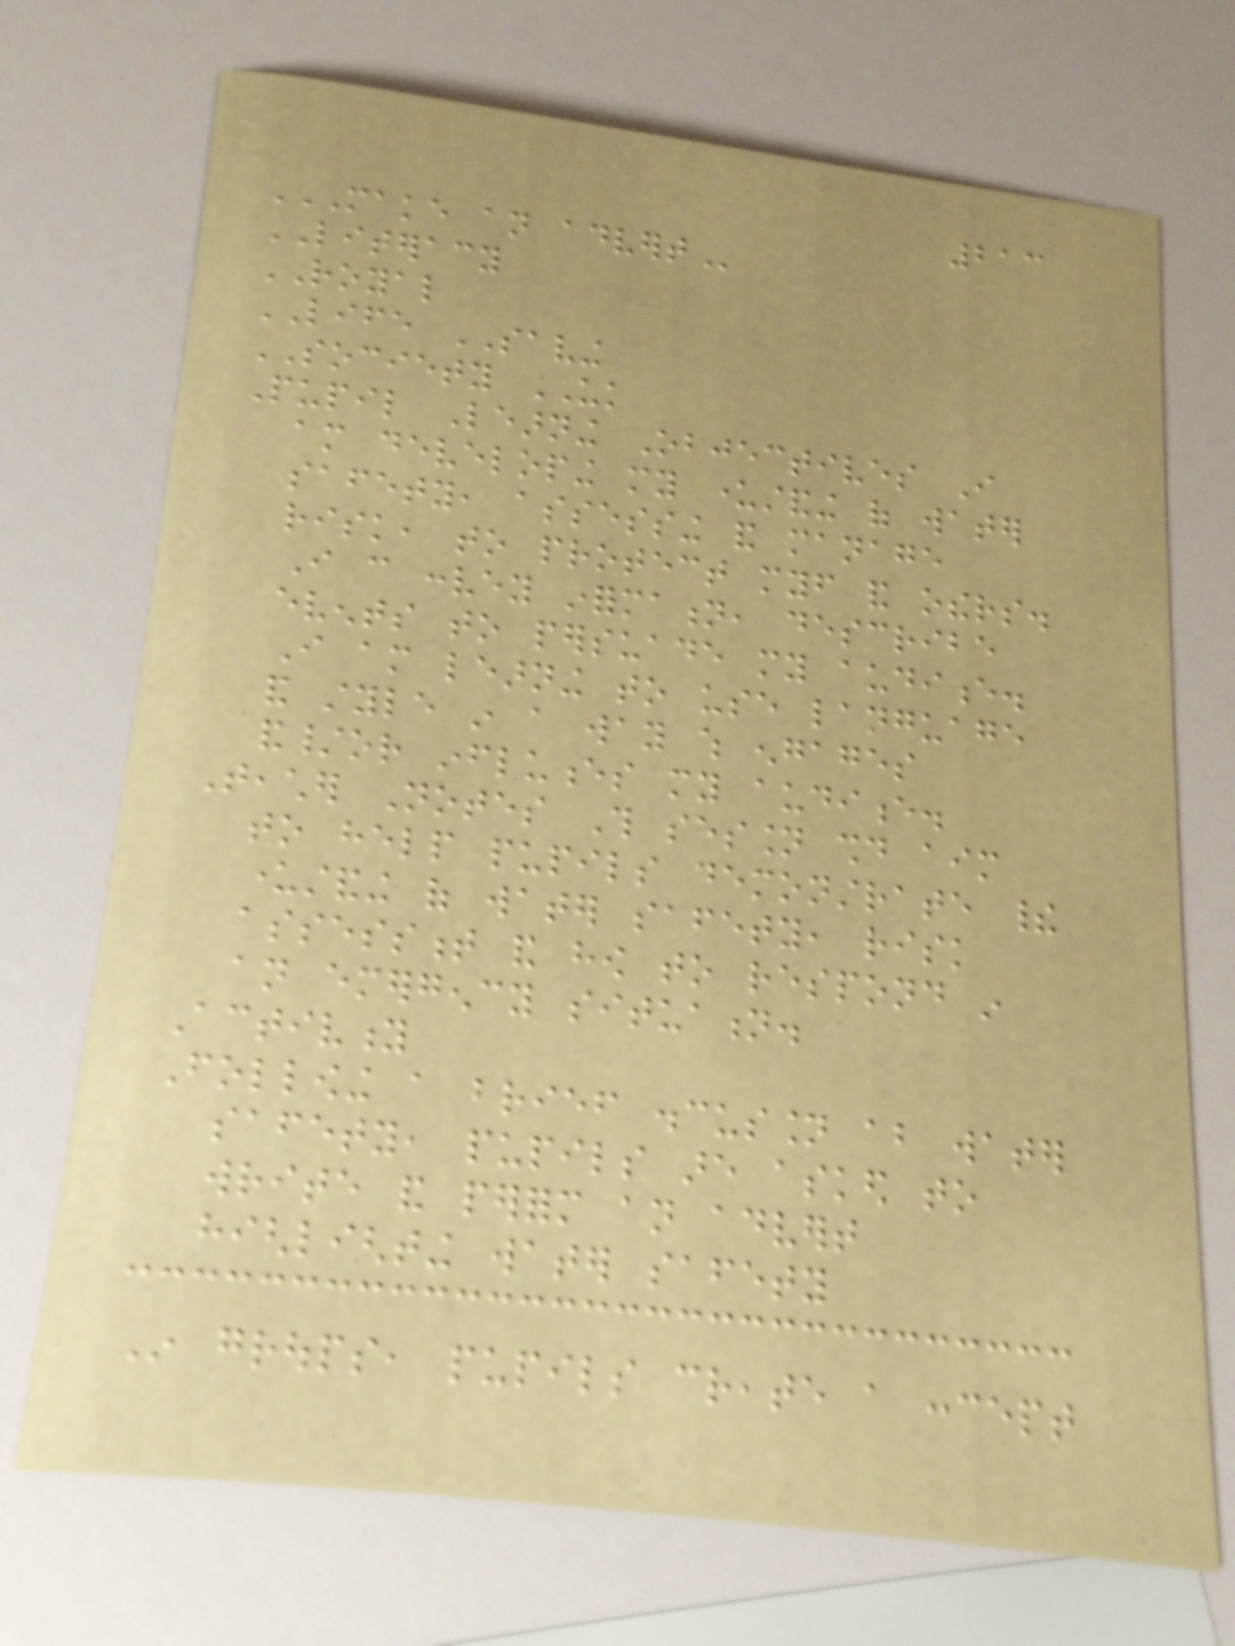213
MAKE AN ADVERT
LITERACY
ROYAL
LIFE SAVING
SOCIETY UK
Pupil Learning Objectives I
am developing my understanding of water
safety, assessing and manage
risk, to protect myself and others.
I can convey information, describe
events to persuade my audience.
I am learning to use language
and style in a way which engages
and/or influences my audience.
Teacher Notes This session should aim
to help pupils demonstrate their
understanding of water safety, risk
assessment and how to respond in
an emergency situation.
Activity
Following a brief discussion about water
safety, pupils are asked to
write and perform an advert
highlighting water safety
In groups, pupils create a concept
